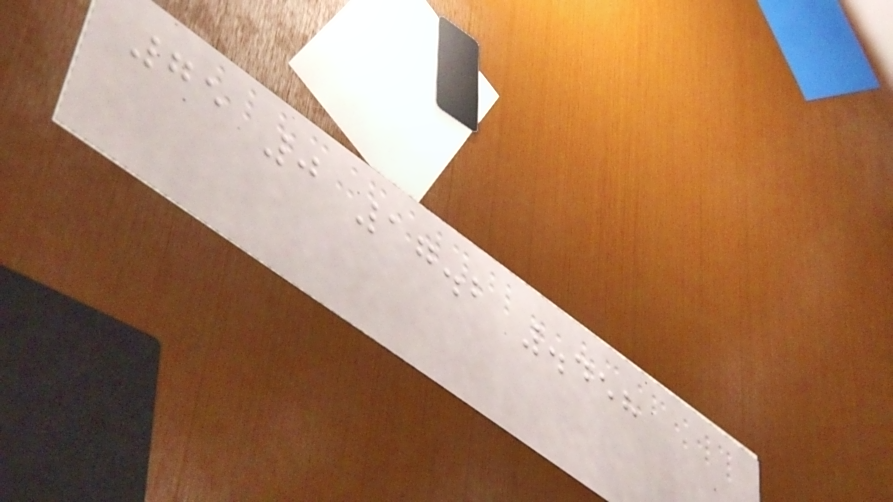75 0 17.2 .458
